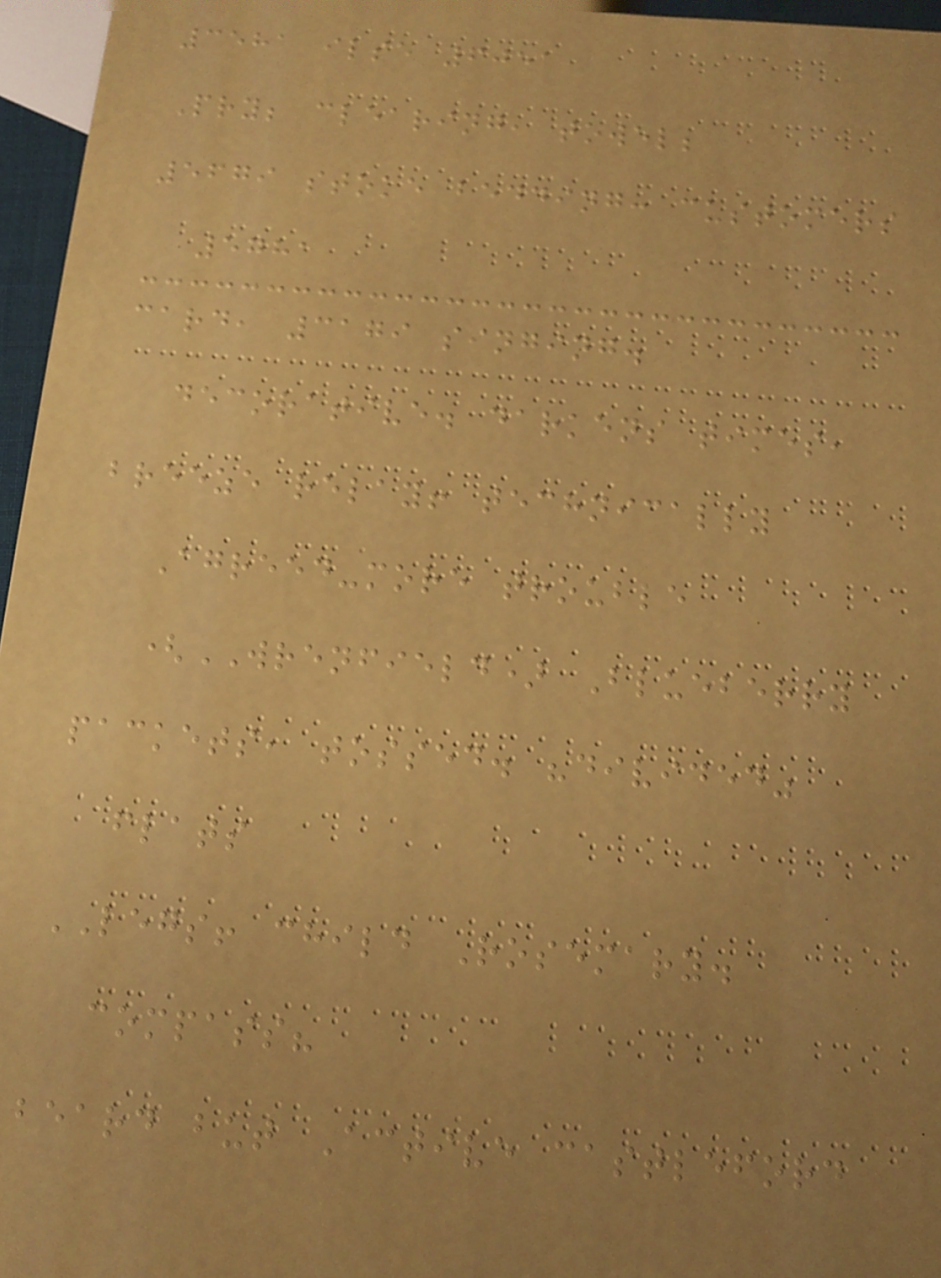3581 ilse 6051
Pry; clearing, towel;
5679 stoke bedding: customers
5781
card, 3179 singing.
decorative. darkens times,
breeze relay! technically
Agreed-more trouble
(WRENFIELD) Blueberry
packets, tossed. "divided"
flats
LEGS! child Rosemary.
compass?
beard but Active castleford
